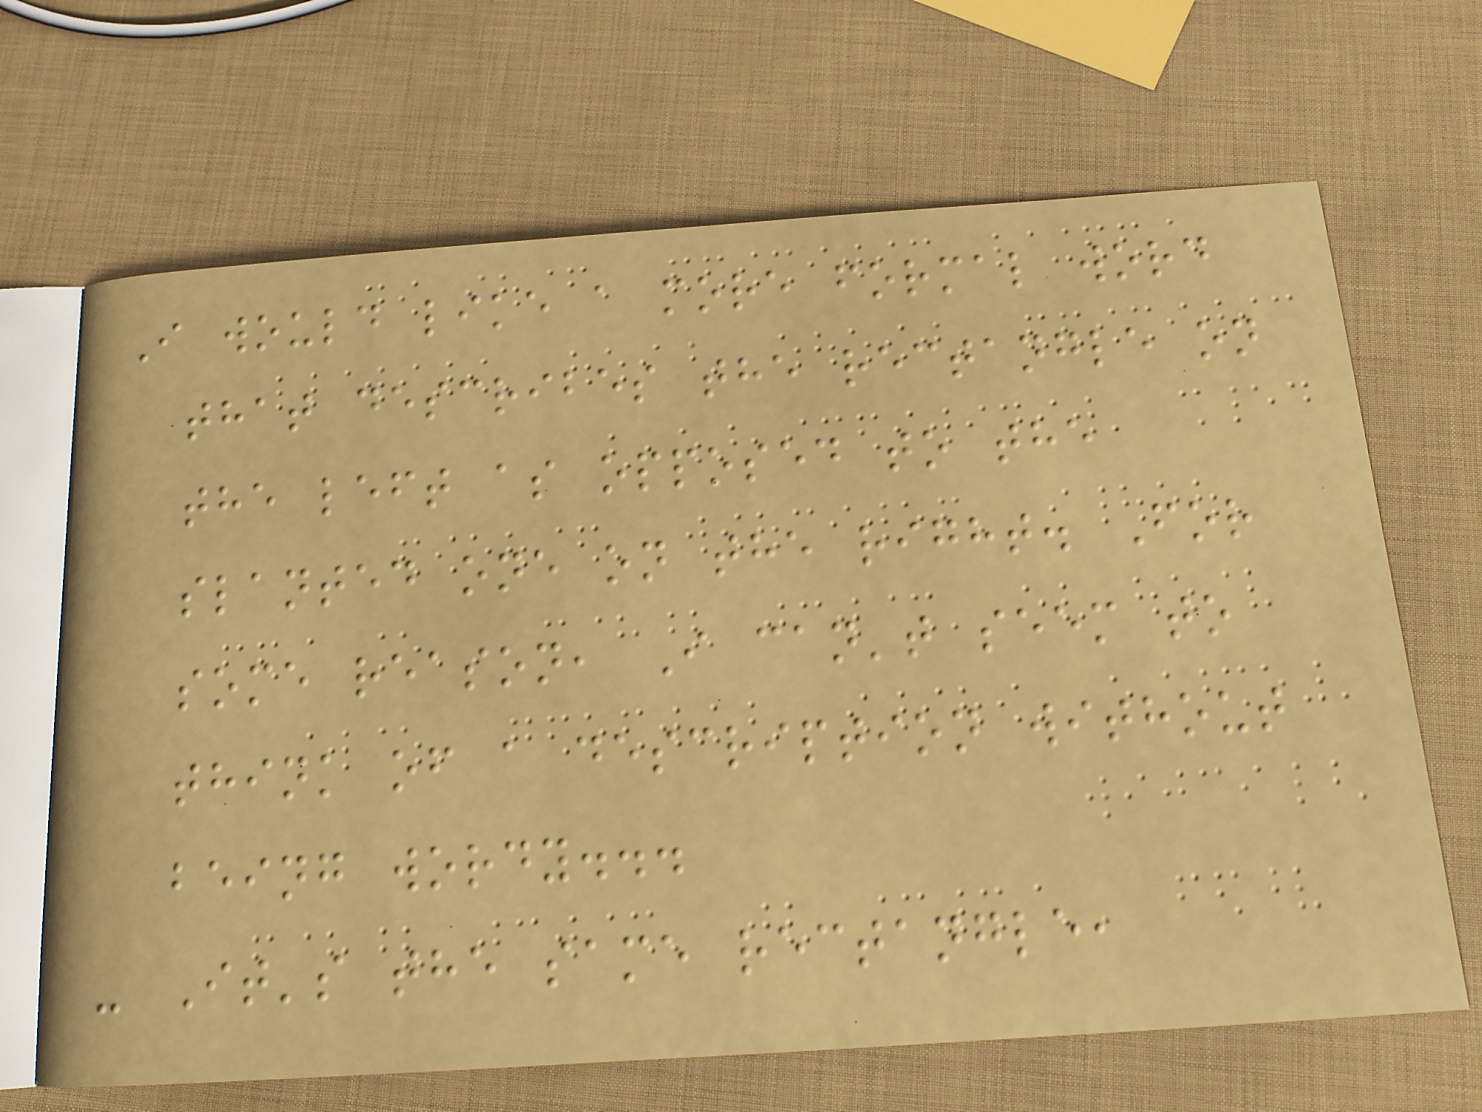I would like a more formal word
that describes the rectangle on
the left as opposed to the
slanted one on the right. For
some reason, I can't seem to
think of a description without
being wordy...
- It's the same rectangle,
